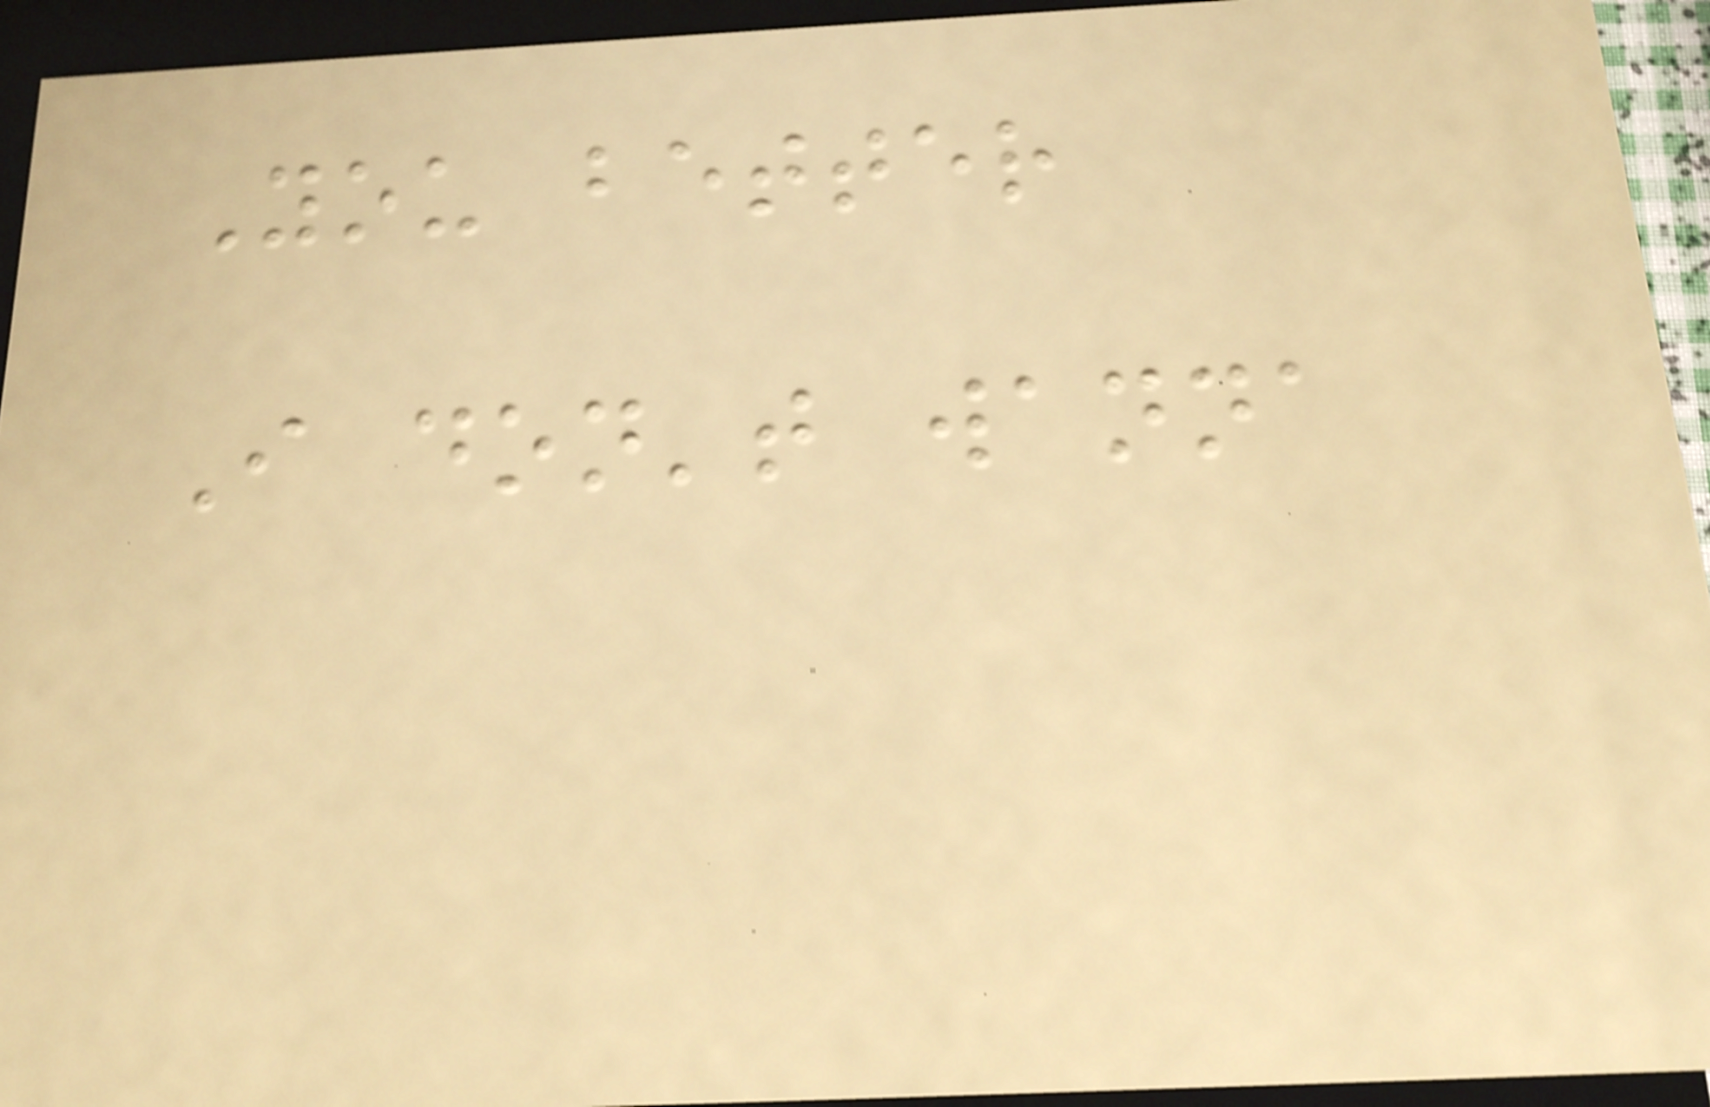You better
I don't wanna
